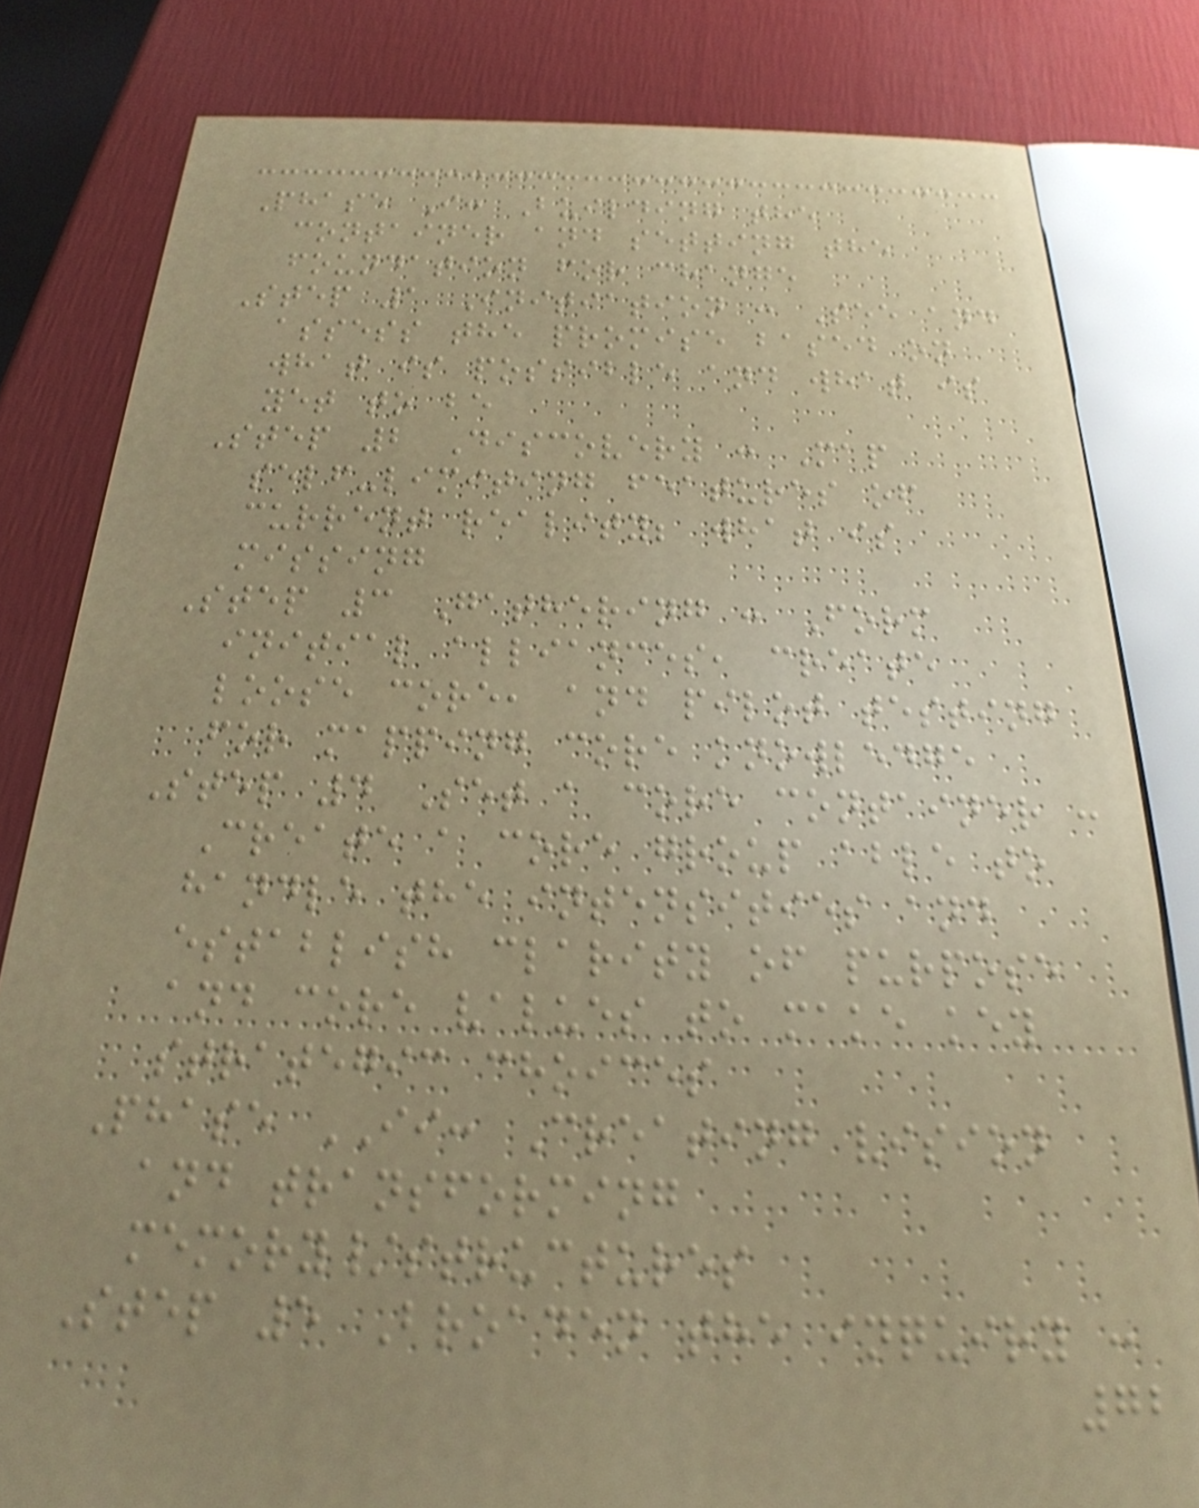Phase I: Building the
container and setting the
foundation for change
Step 1 Initiation : See and
assess the promise based on
what is possible and what is
yet to be
Step 2 Discovery : Map
self-limiting features of
current reality; what is
missing
Step 3 Gathering : Form
initial alliances, create
loose core, and pilot testing
for mapping core knowledge
Step 4 Set a core container :
Create a core group able to
handle the intensities and
establish clarity of purpose
and core values to make key
strategic choices
Phase II: Creating vision
and transforming
memory/structures
Step 5 Broaden the inquiry :
72
